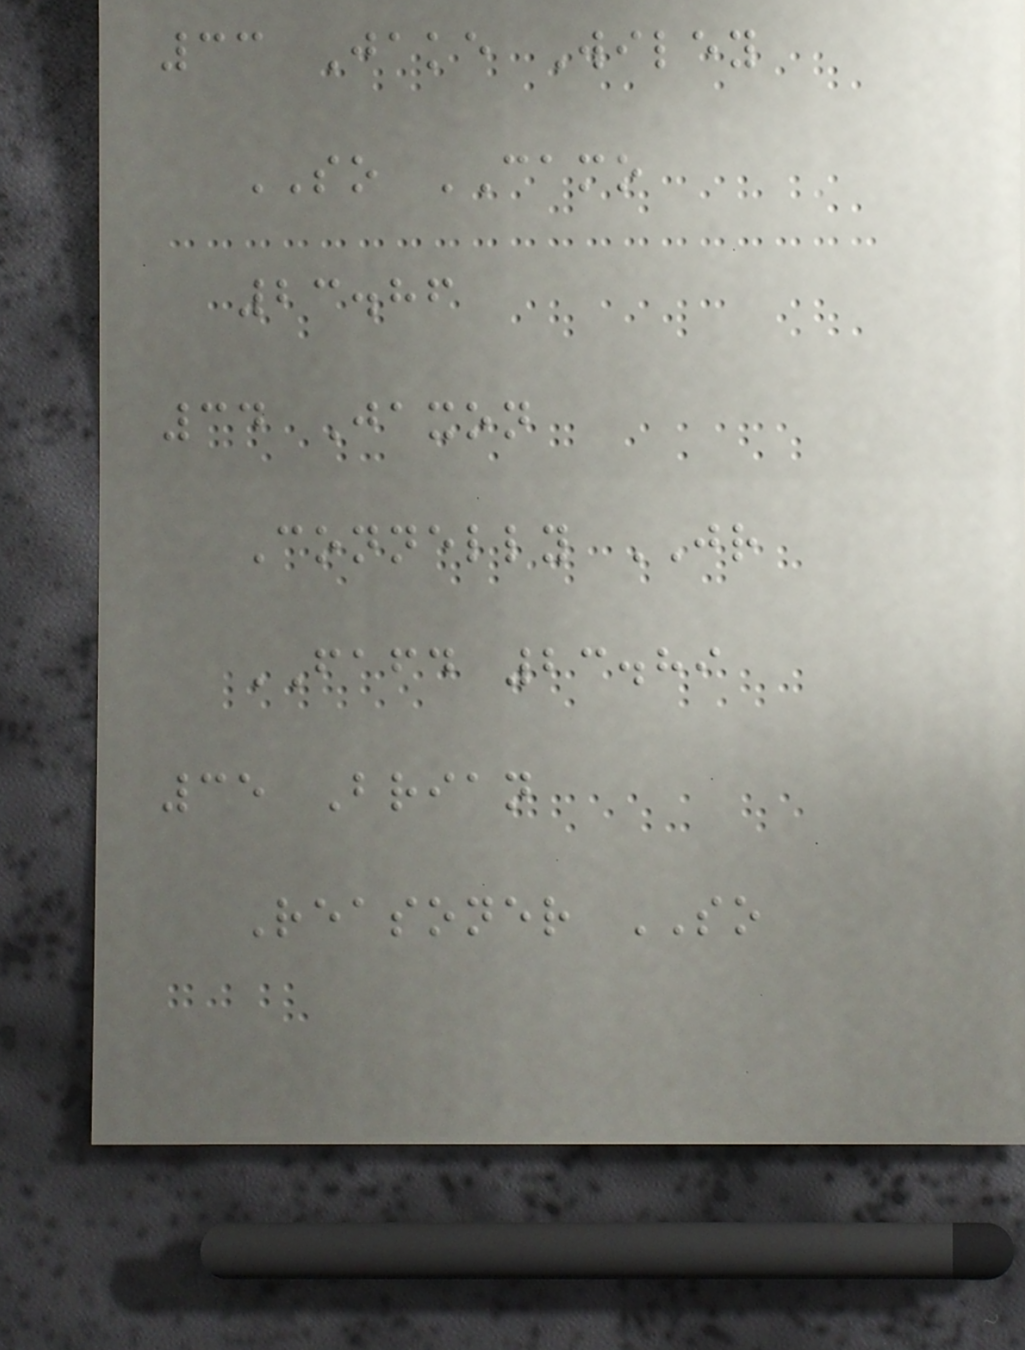33 Jake Wiley
SO CAMO
23.86
34 Jaxon
Connelly JR
FAFD 23.89
35 Brian
Reasoner SO
